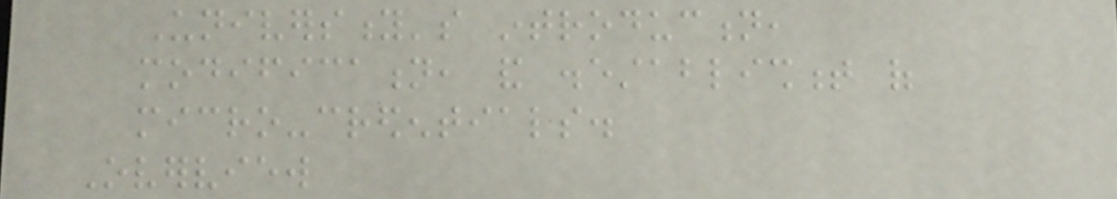University's introduction,
modification, and disestablishment of
micro-credentials.
Overview
